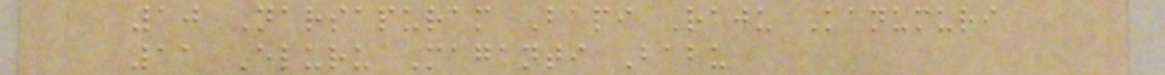10 Narsapuram Bapi Raju Kanumuri
11 Eluru Maganti Babu
